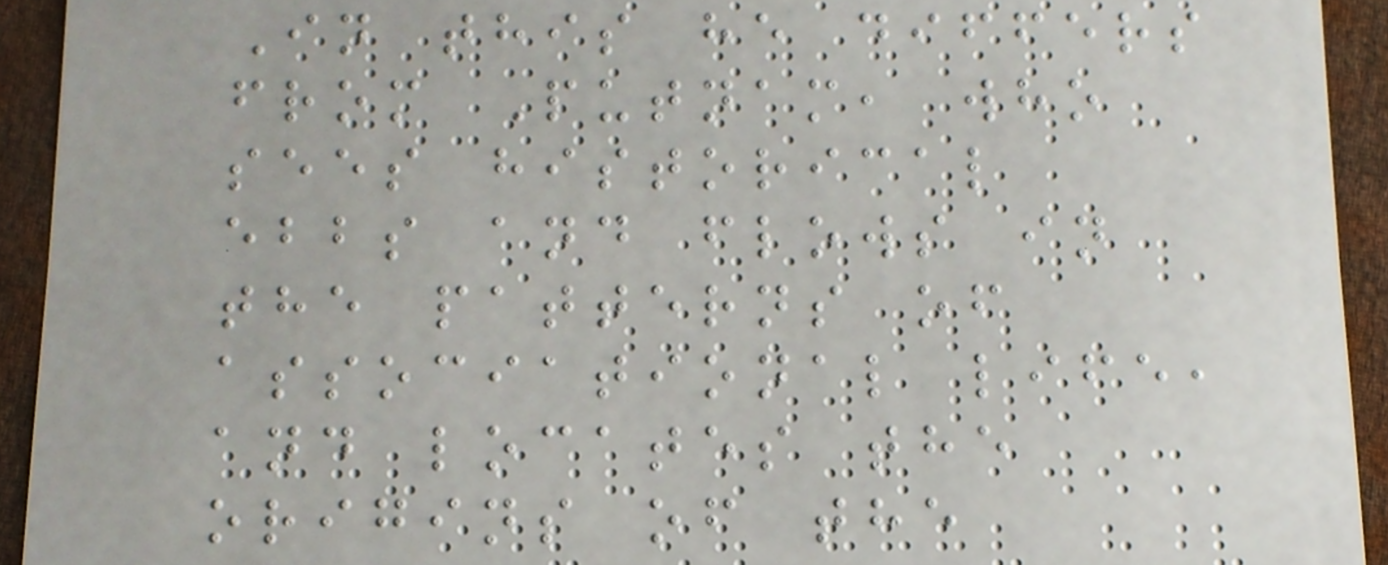In this he differs
from Putnam, who
sees historical
ebbs and flows in
the patterns of
associational life,
and locates the
origins of the
